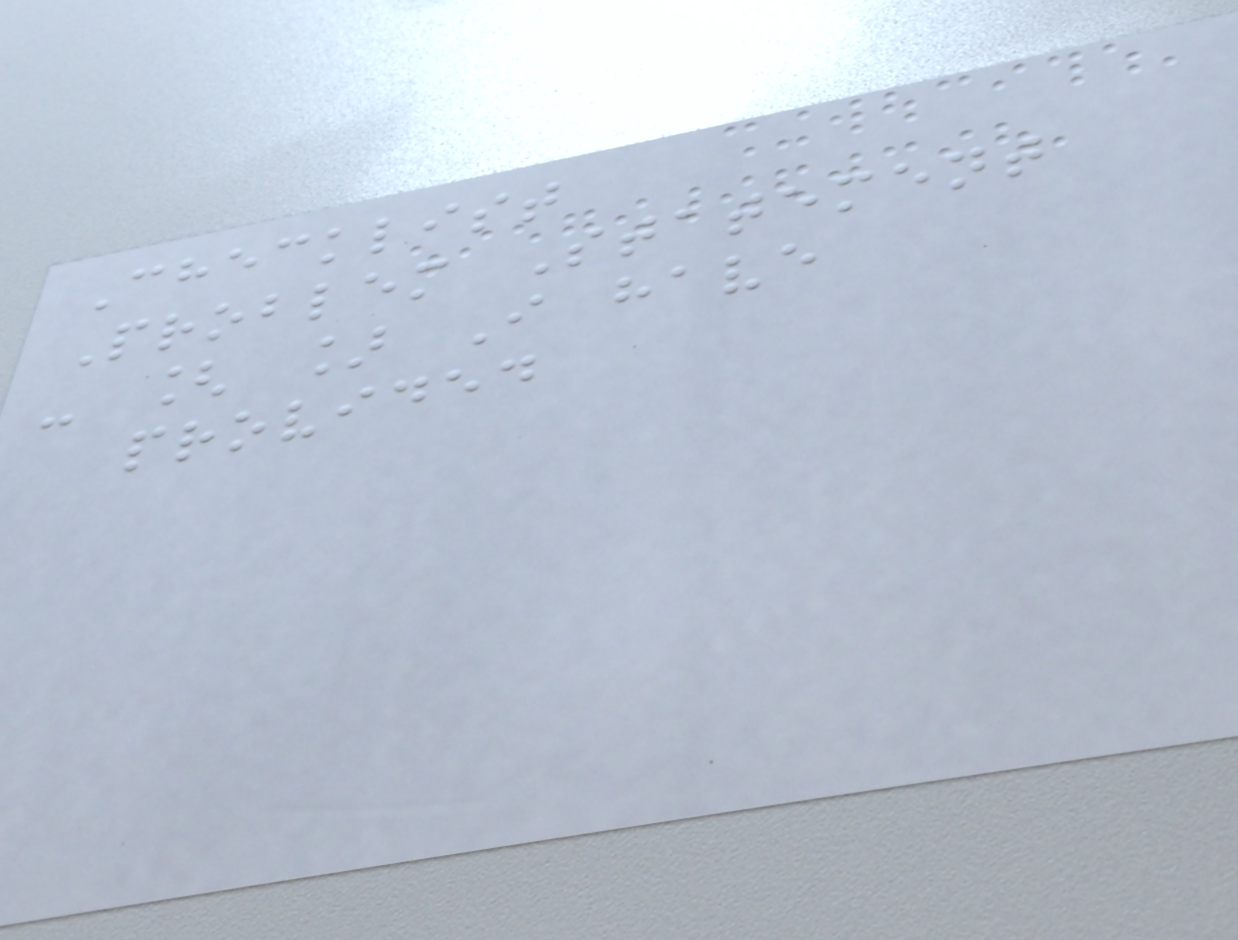Checklist
Problem Statement
- [ ] I have
provided
